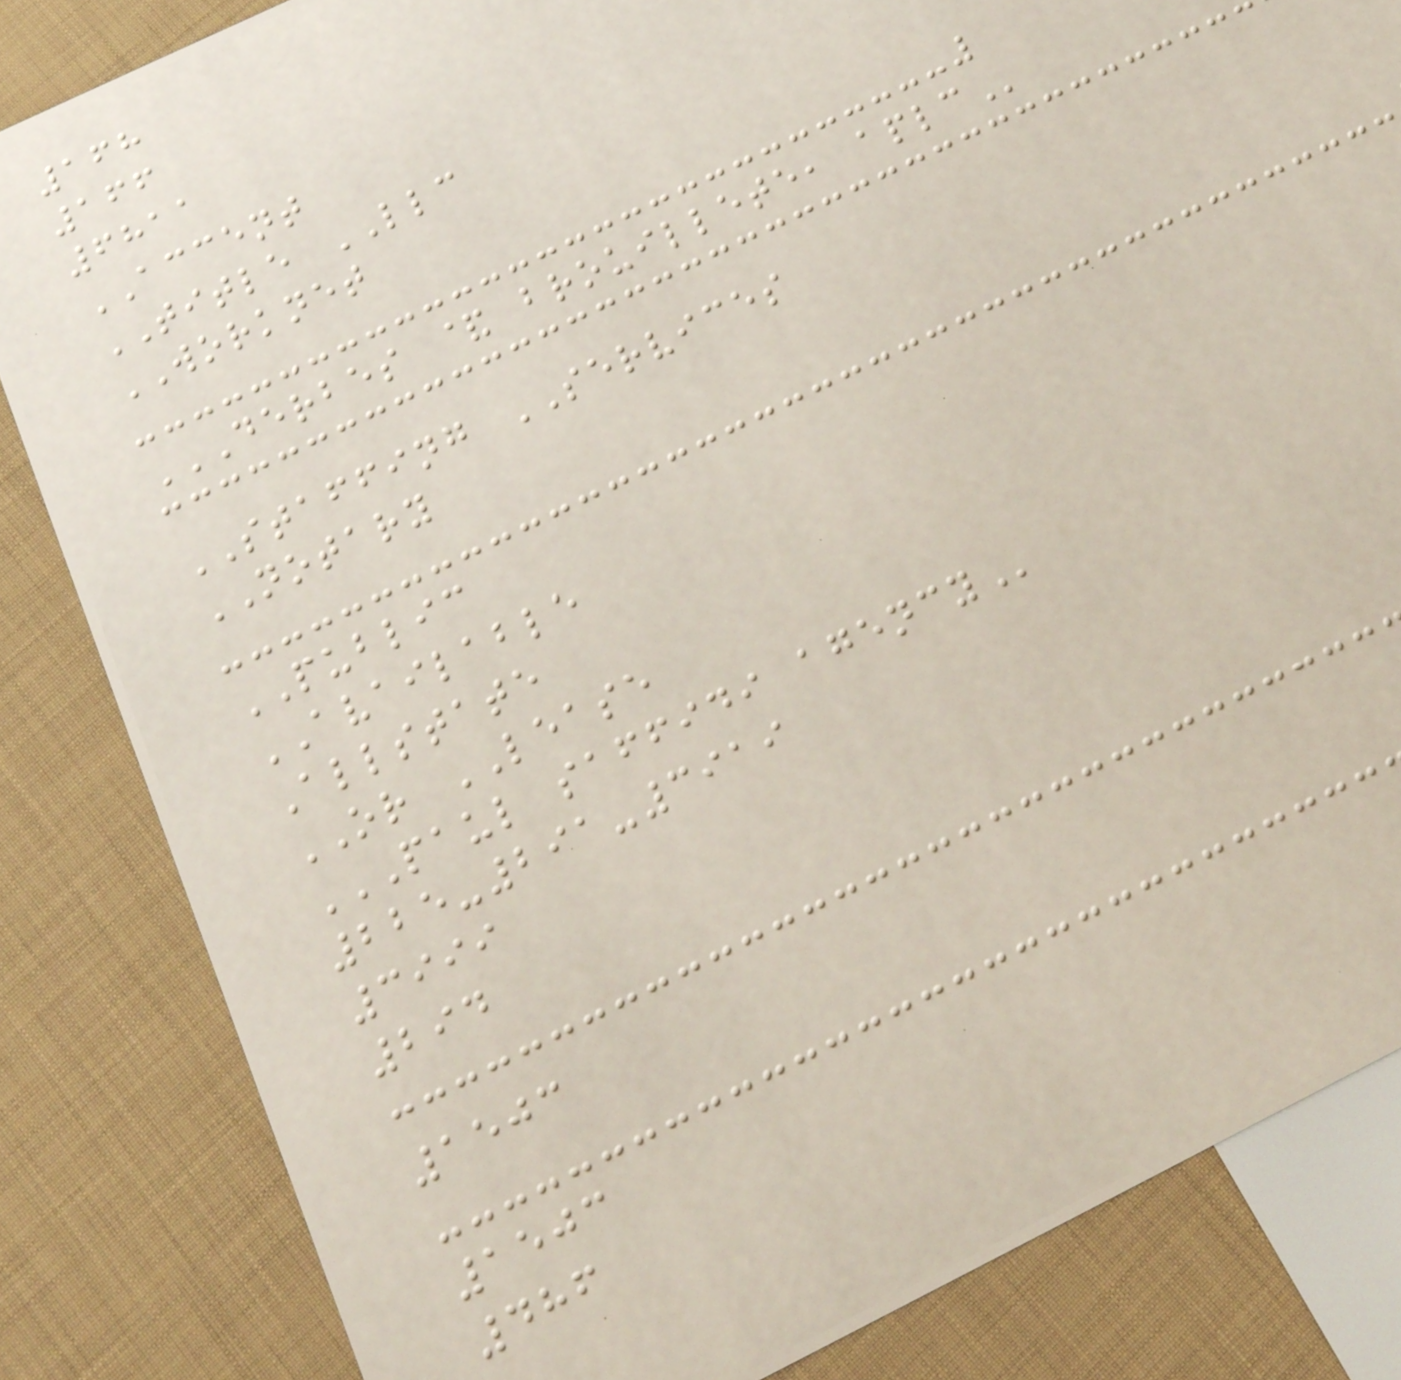168
166
6811
ACCENT
TITLE LLC
WORKNET
DERBES & BROUILLETE, APLC
STAFFING SERVICES
NOTARY
PUBLIC
AVAILABLE
Allstate
OR LEASE
PAUL SAFFIDI AGENCY
225-291-3919
3999
294
1503
1503
486
